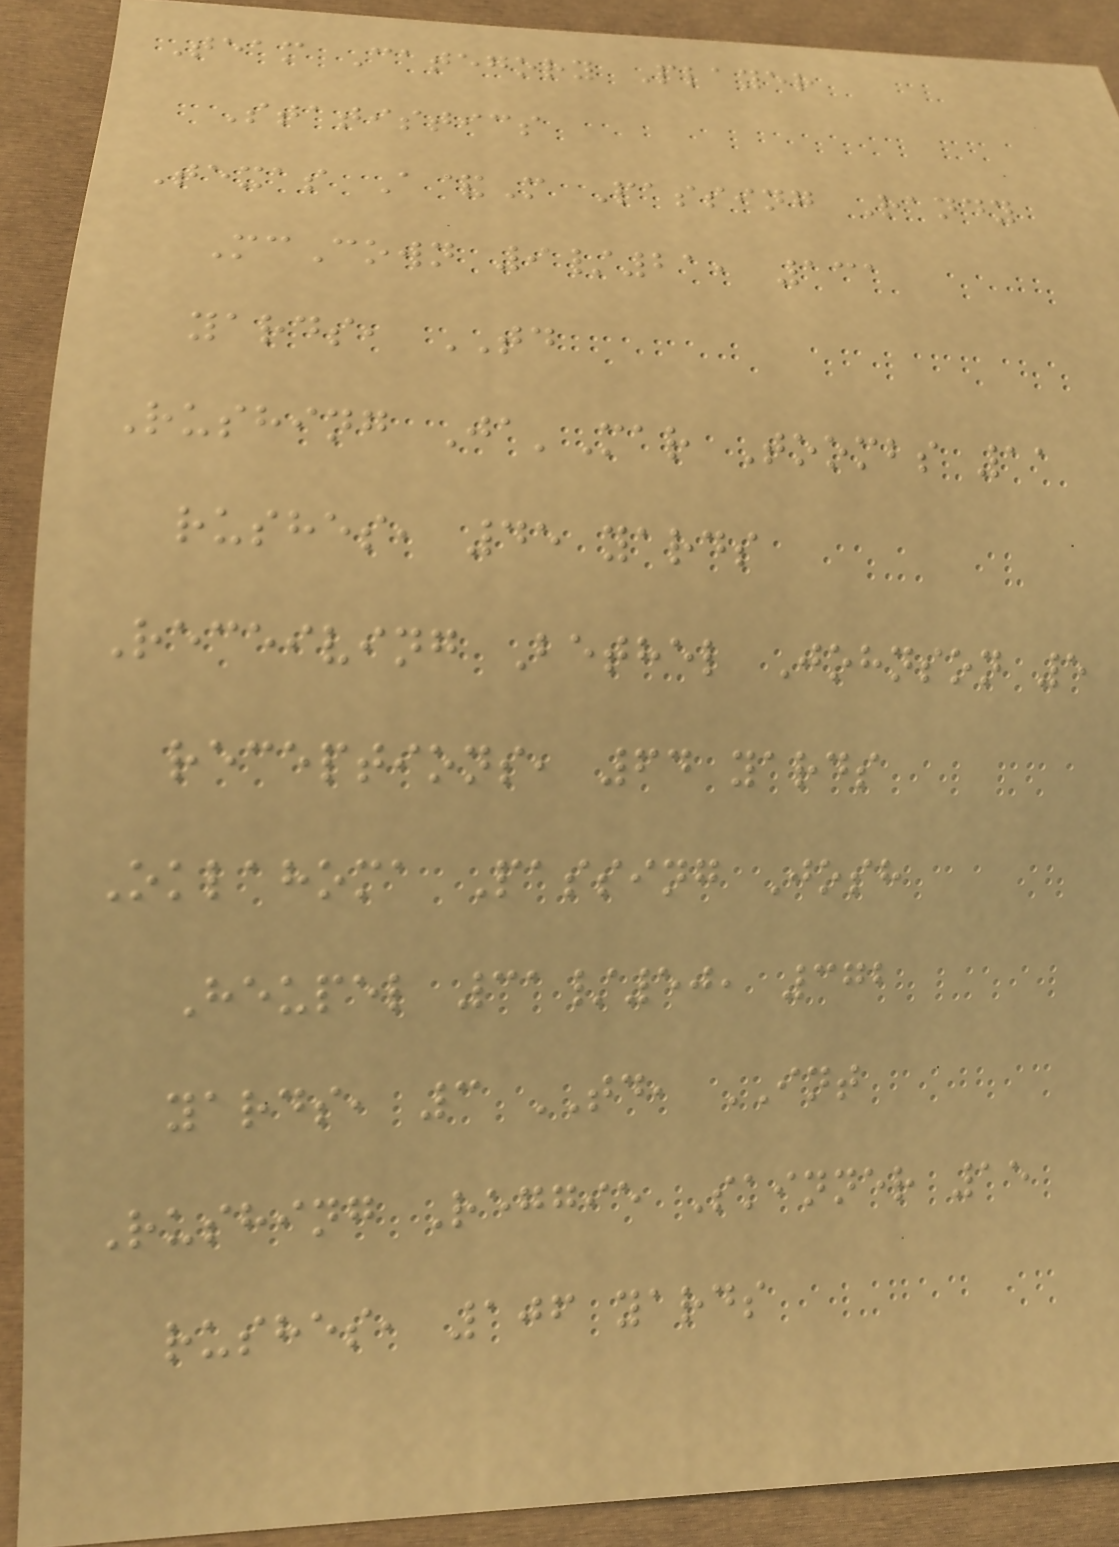Team Category Player
Statistics
Texas A&M Passing Randy
McCown 9/21, 131
yards, TD
Rushing Ja'Mar Toombs 11
rushes, 45 yards
Receiving Bethel Johnson 5
receptions, 64 yards
Oklahoma Passing Josh
Heupel 31/50, 372
yards, 3 TD, INT
Rushing Reggie Skinner 15
rushes, 106 yards
